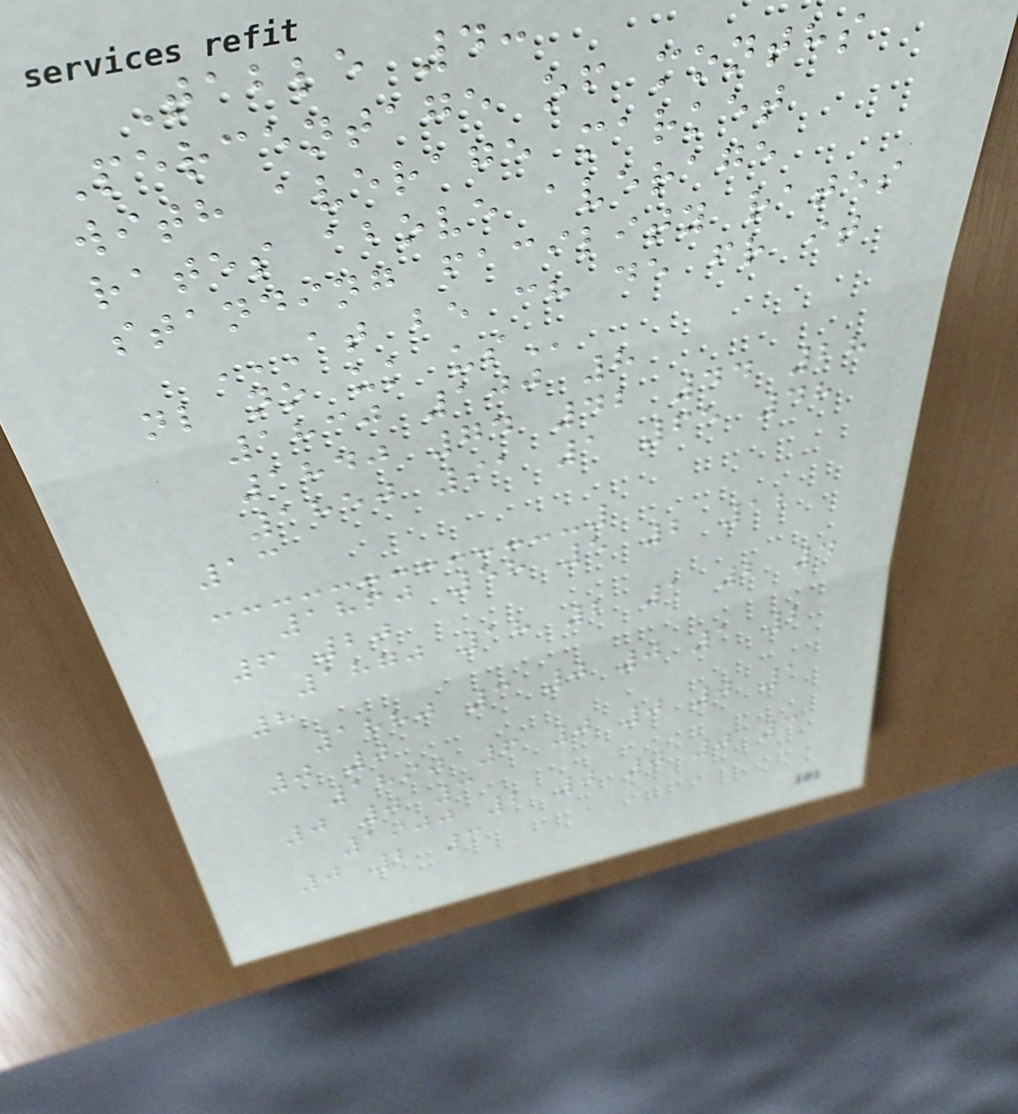Table 4:
Percentage of months
with average market
rates above average
standing facility rates
AT BE CH DE FR IT
NL NO UK US
1830 100 8
1840 74 42 44 28
1850 91 1 65 48
13
1860 58 5 2 12
6 20
1870 18 2 1 2 4
8
1880 3 0 0 1 2
0 0
1890 6 0 0 0 1
0 0 3
1900 2 0 0 0 3
0 2 3
